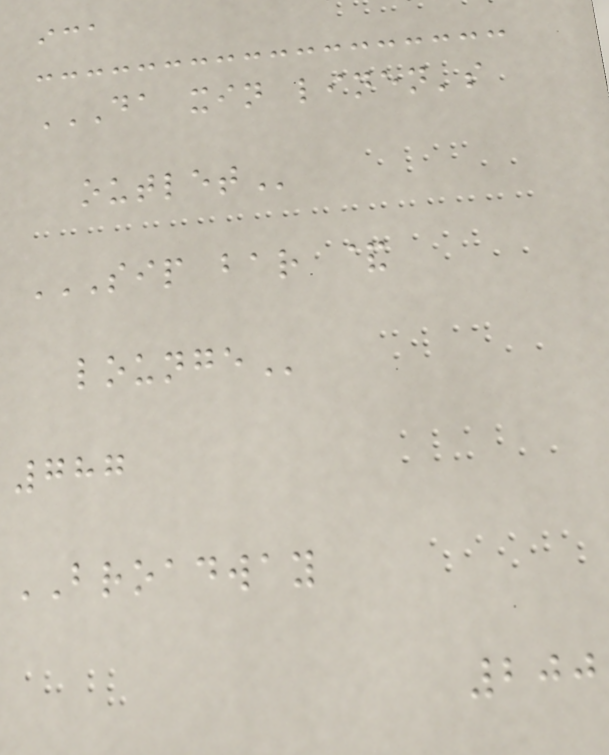ica
DA XIN LINEN'S
OUTLET
SIP BAR &
LOUNGE
787
BROADWAY
200
